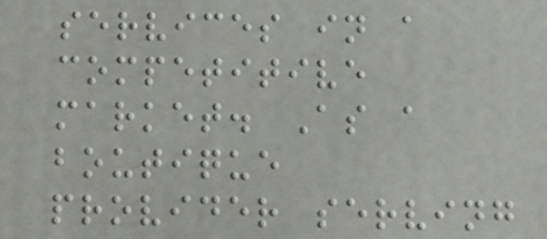services in a
competitive
market. As a
boutique
provider serving
